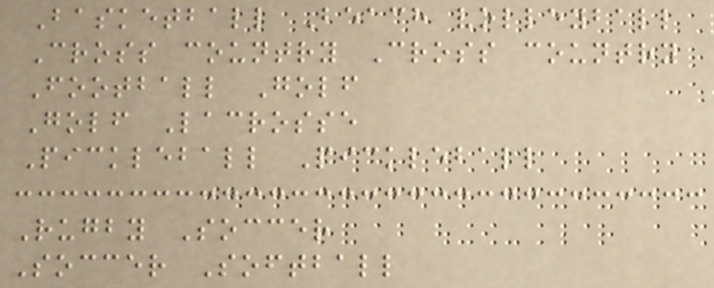Basketball Beach volleyball
Cross country Cross country
Football Golf
Golf Lacrosse
Pickleball Pickleball
Rugby Soccer
Soccer Softball
